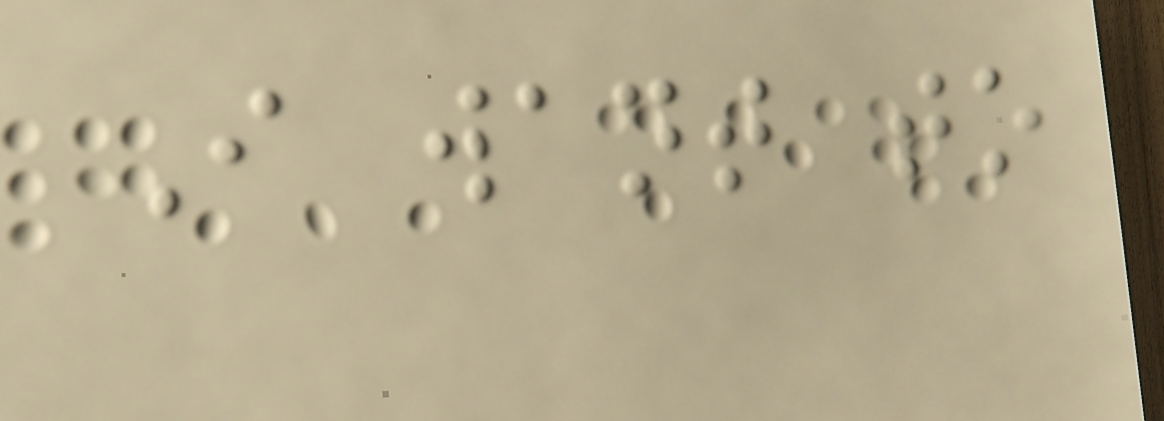I want to
